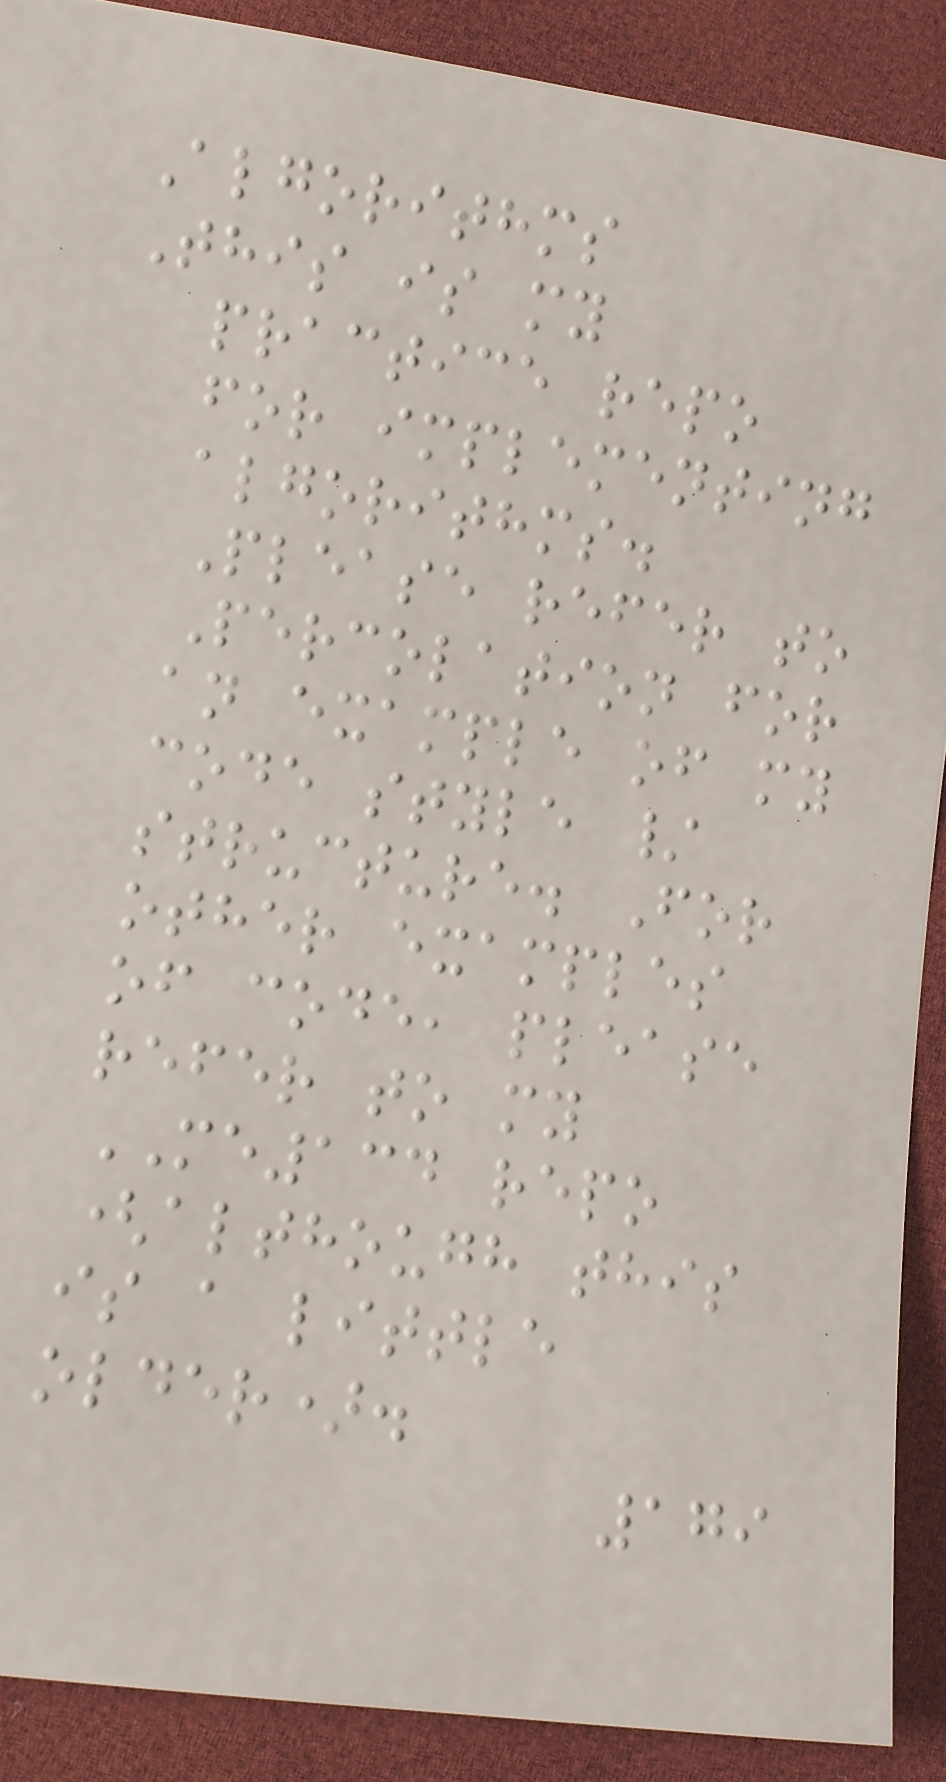Algorithms
This is my
practice repo
for implementing
algorithms.
Please refer to
Percolation for
an example of my
code style /
structure. For
other examples
of code, please
refer to my
ME134 repo
(although this
is a little
older).
179
